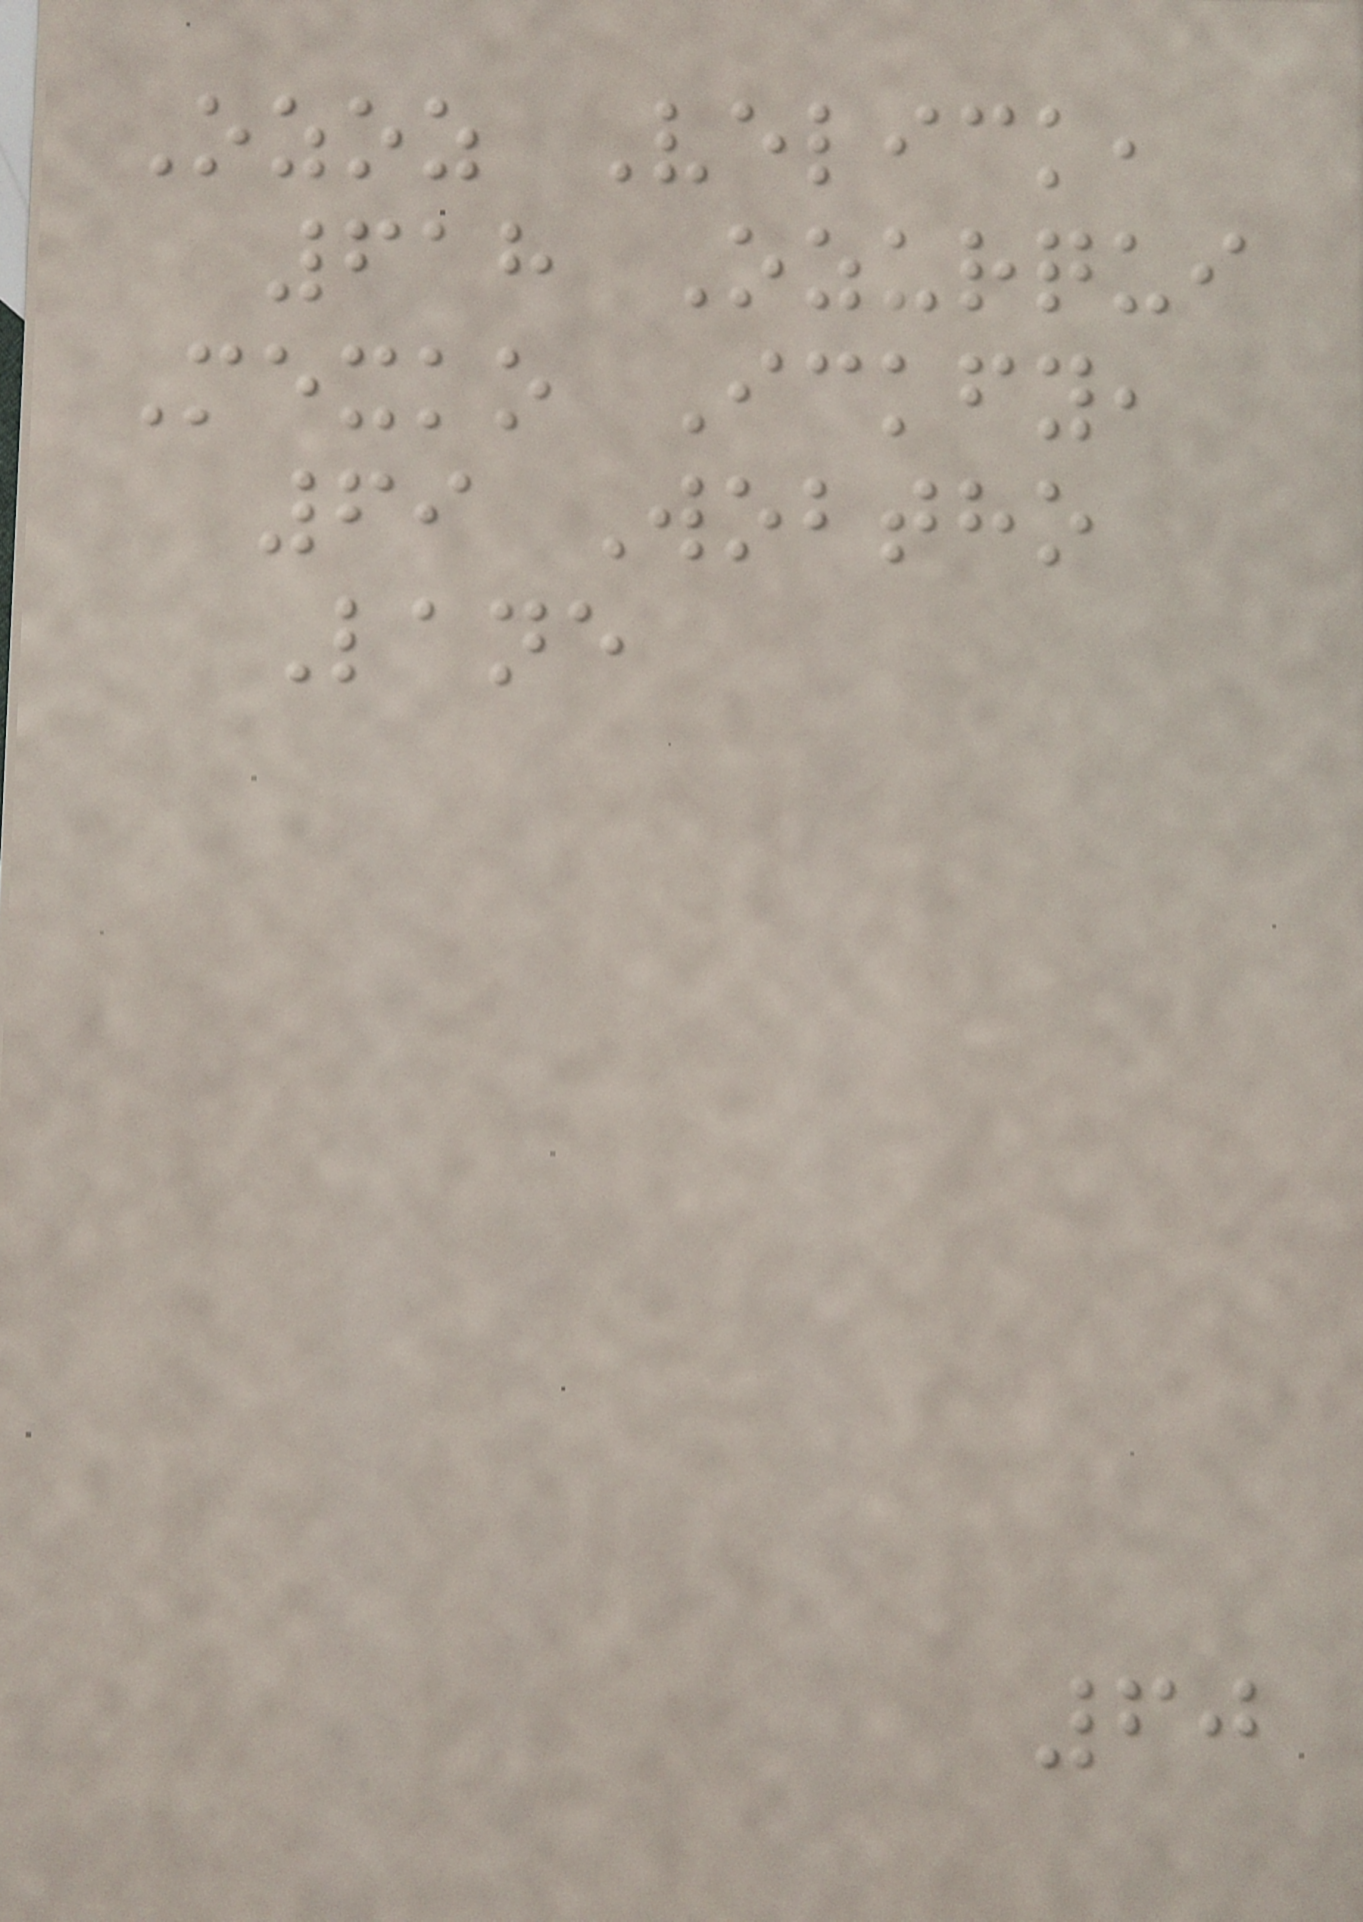Ozoz Velick,
618 Ozurqui
Mexko Ickfy,
69 Wobtho
Lane
60
